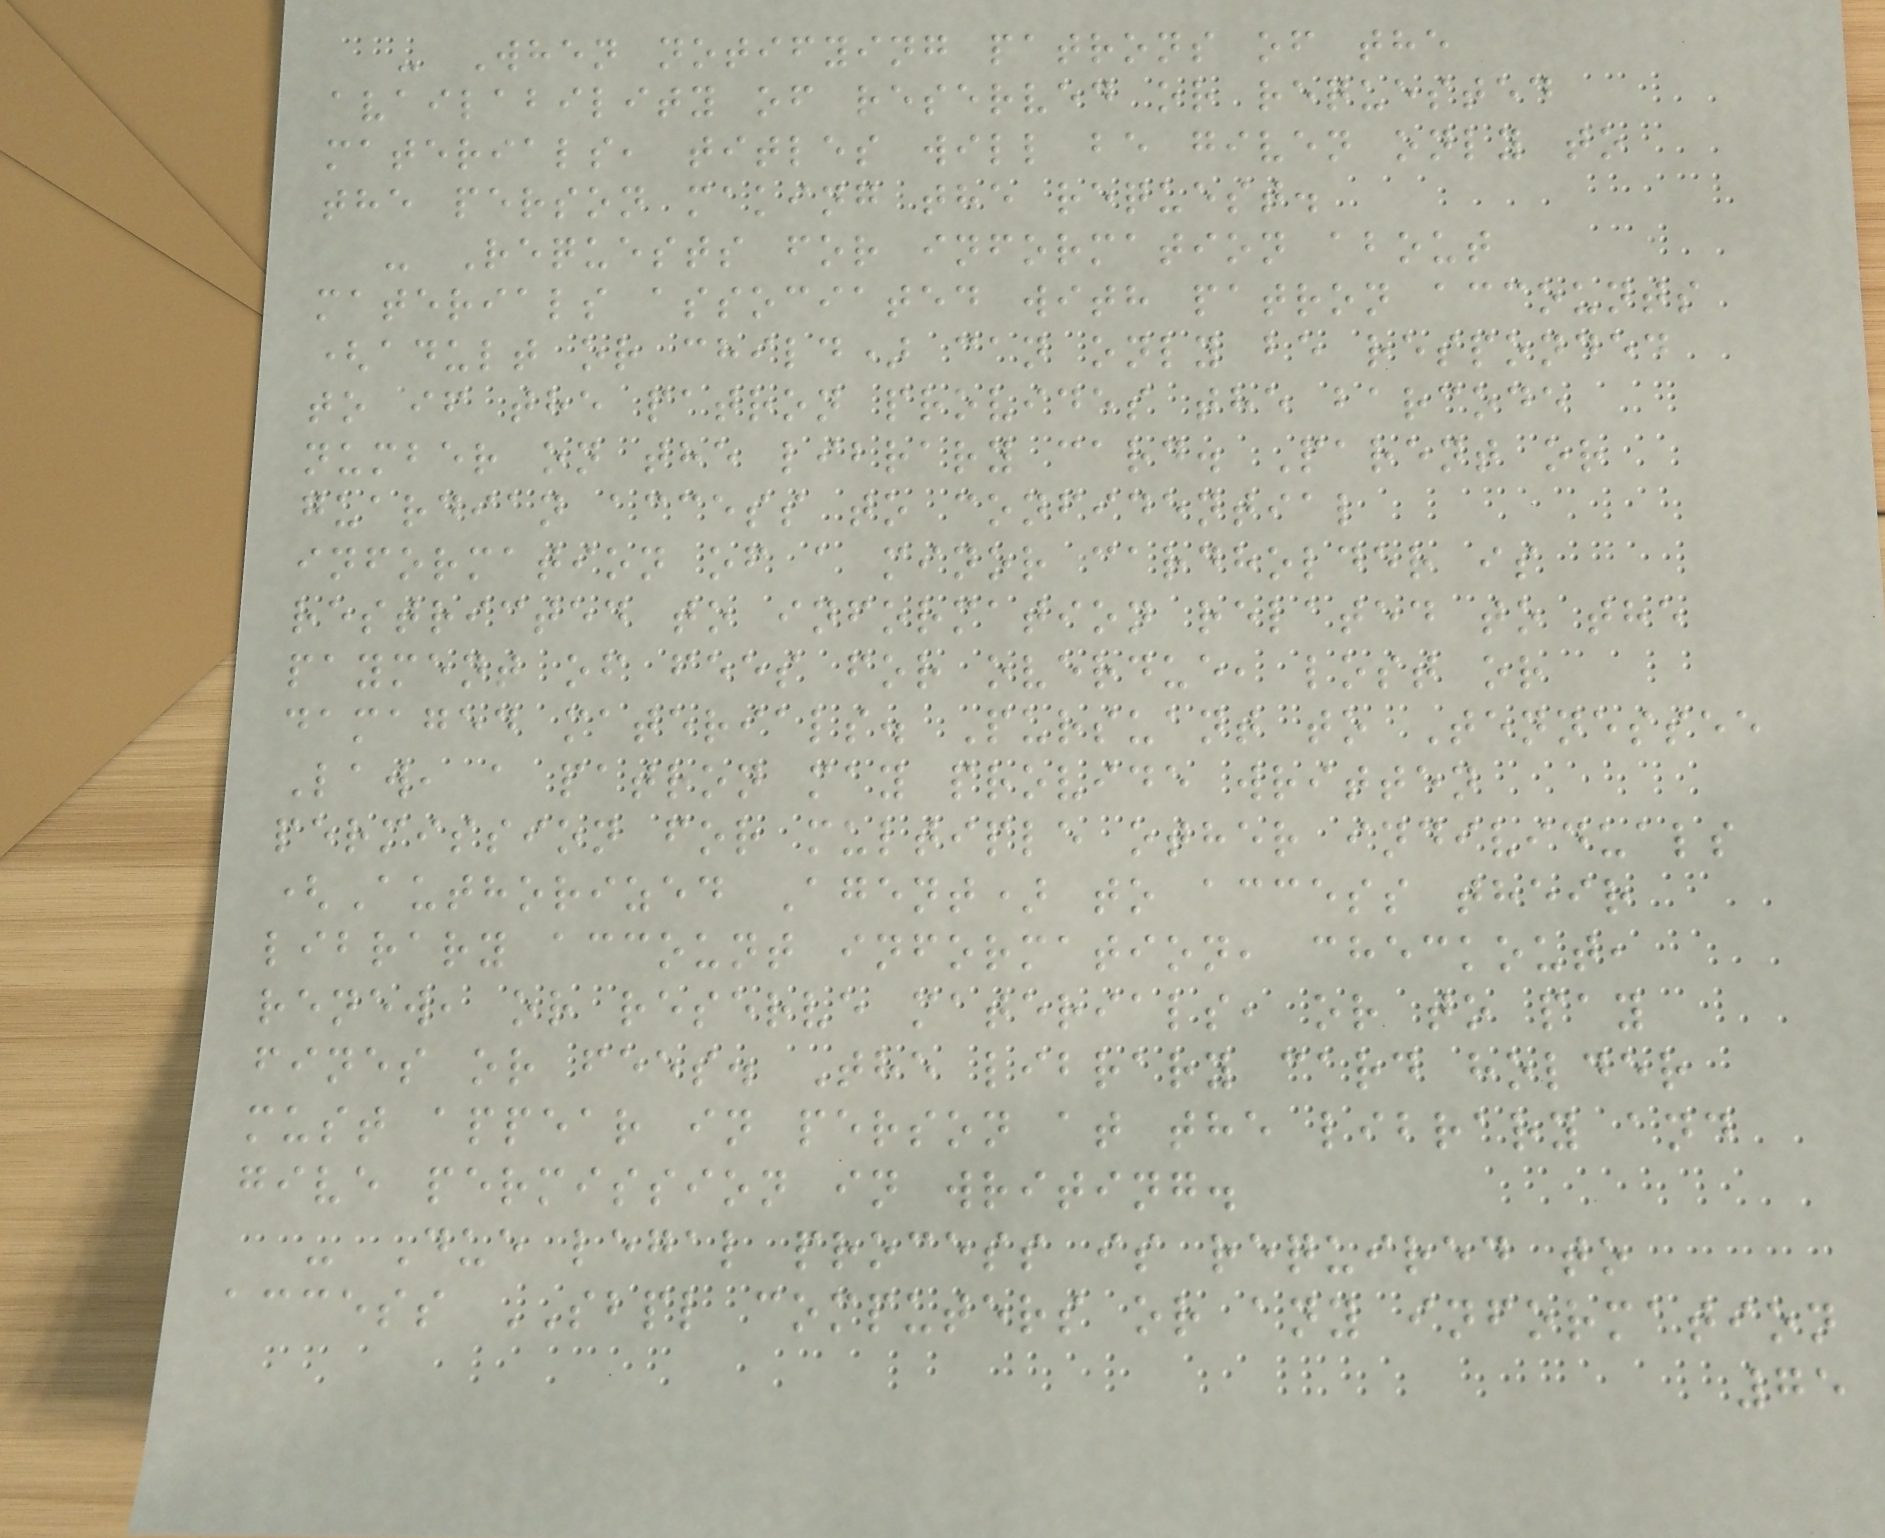- When notifying patrons of the
availability of reserved or requested
materials, titles will be given only to
the person making the request.
- Requests for information about
materials associated with patron accounts
(adult or child) can only be responded
to if the patron provides the barcode
number on the library card. Parent or
guardian access to confidential
information of a minor cardholder is
restricted to information related to the
payment of fees for overdue, lost or
damaged materials. Pursuant to Tennessee
Law, a patron may provide written
permission for multiple other individuals
(Authorized Agent) to access their
library account information, checkout,
renew, or reserve materials, or to pay
fines or fees. The library card holder
must appear in person at the library and
give permission in writing.
- Due legal process is required to
access SBPL computers or any information
75
